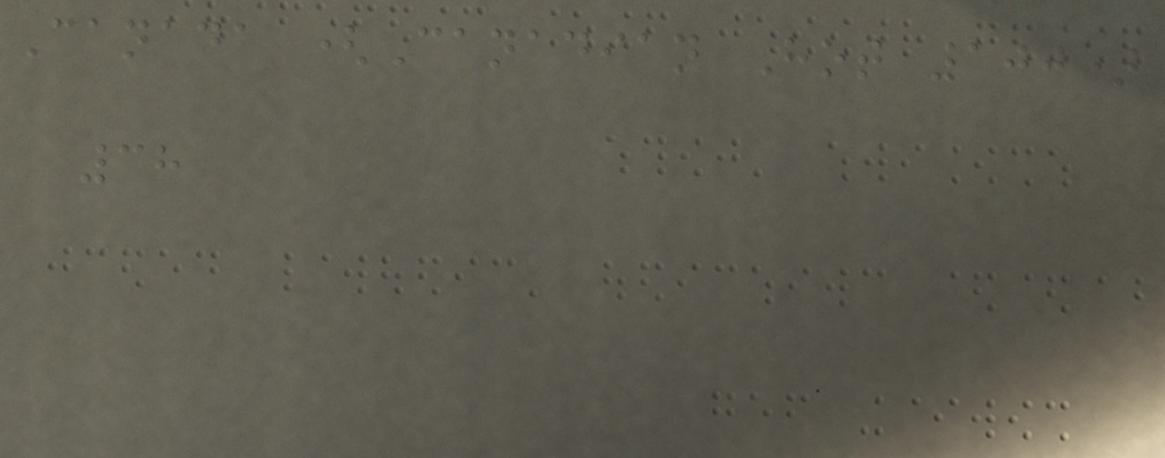Canada (Canadian Hot 100)
38
